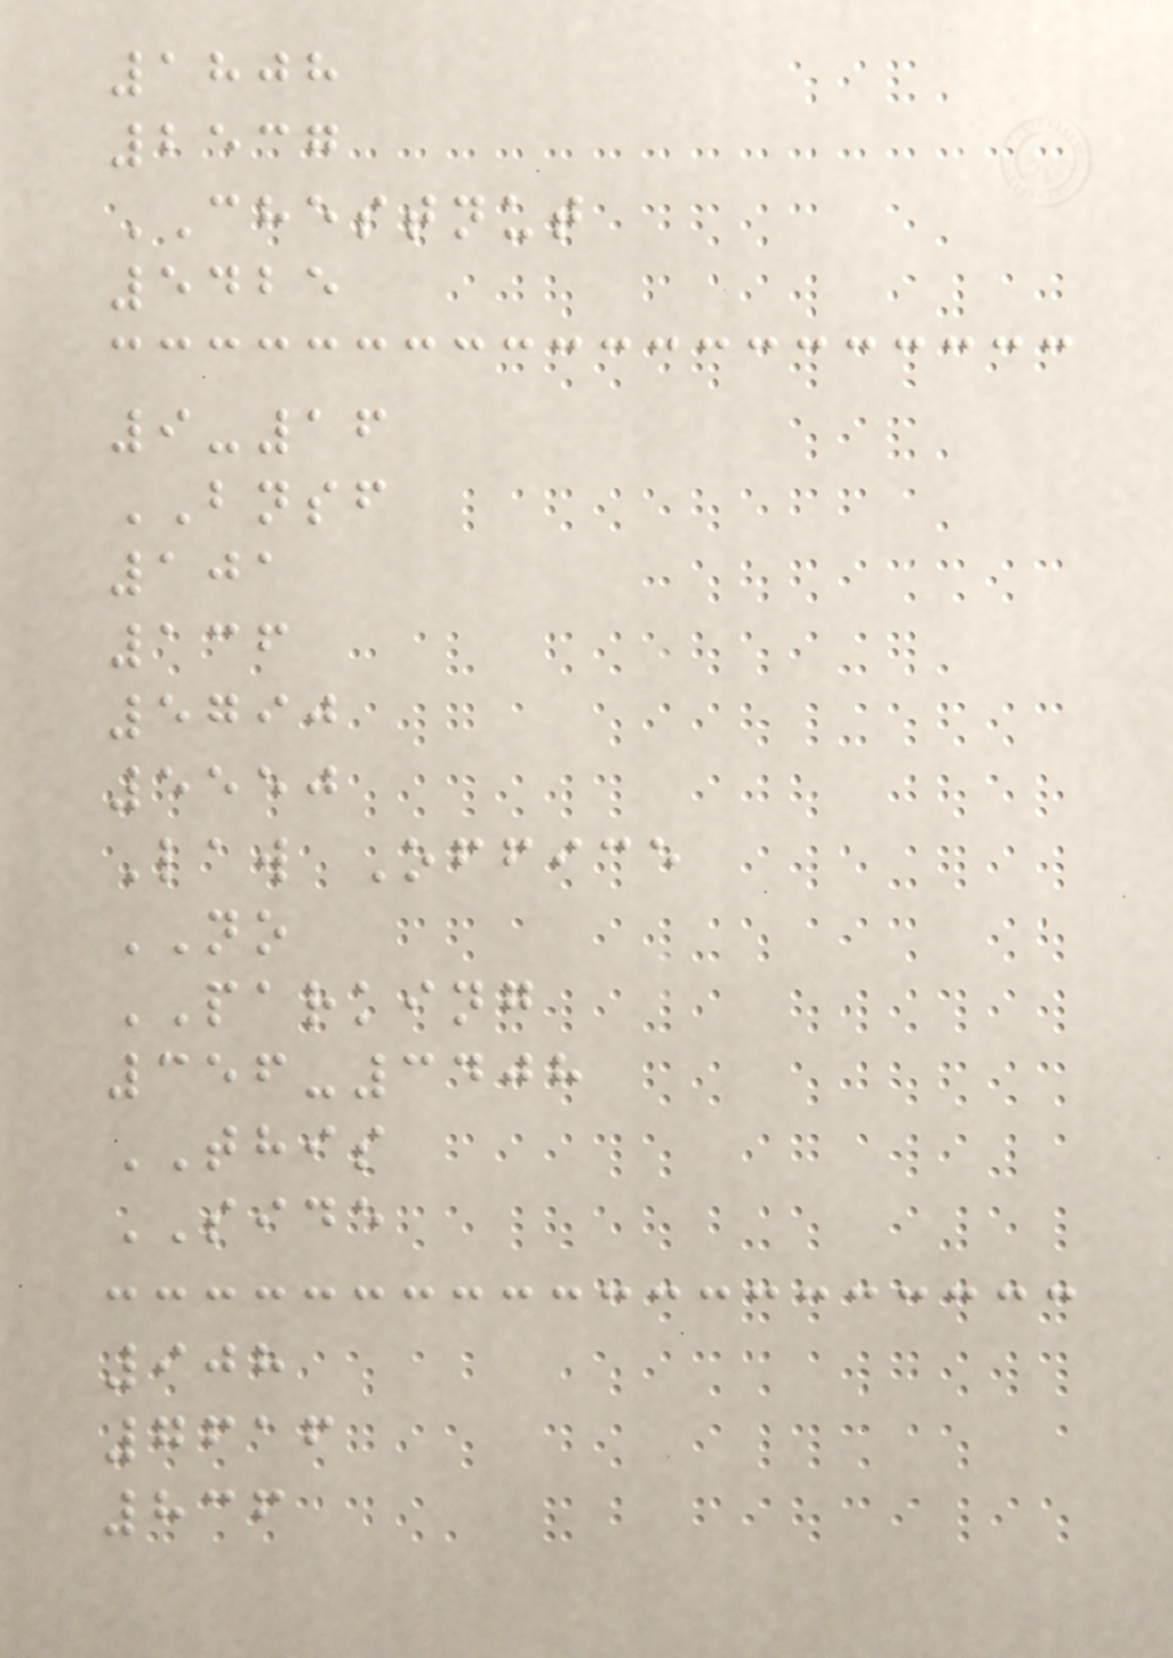1808
2537
CHESTNUT
5425
9-16
BNSF
101
136
5790
5550
Law Office
NO
PARKING
356-3408
THIS
SIDE
908
7616
836
